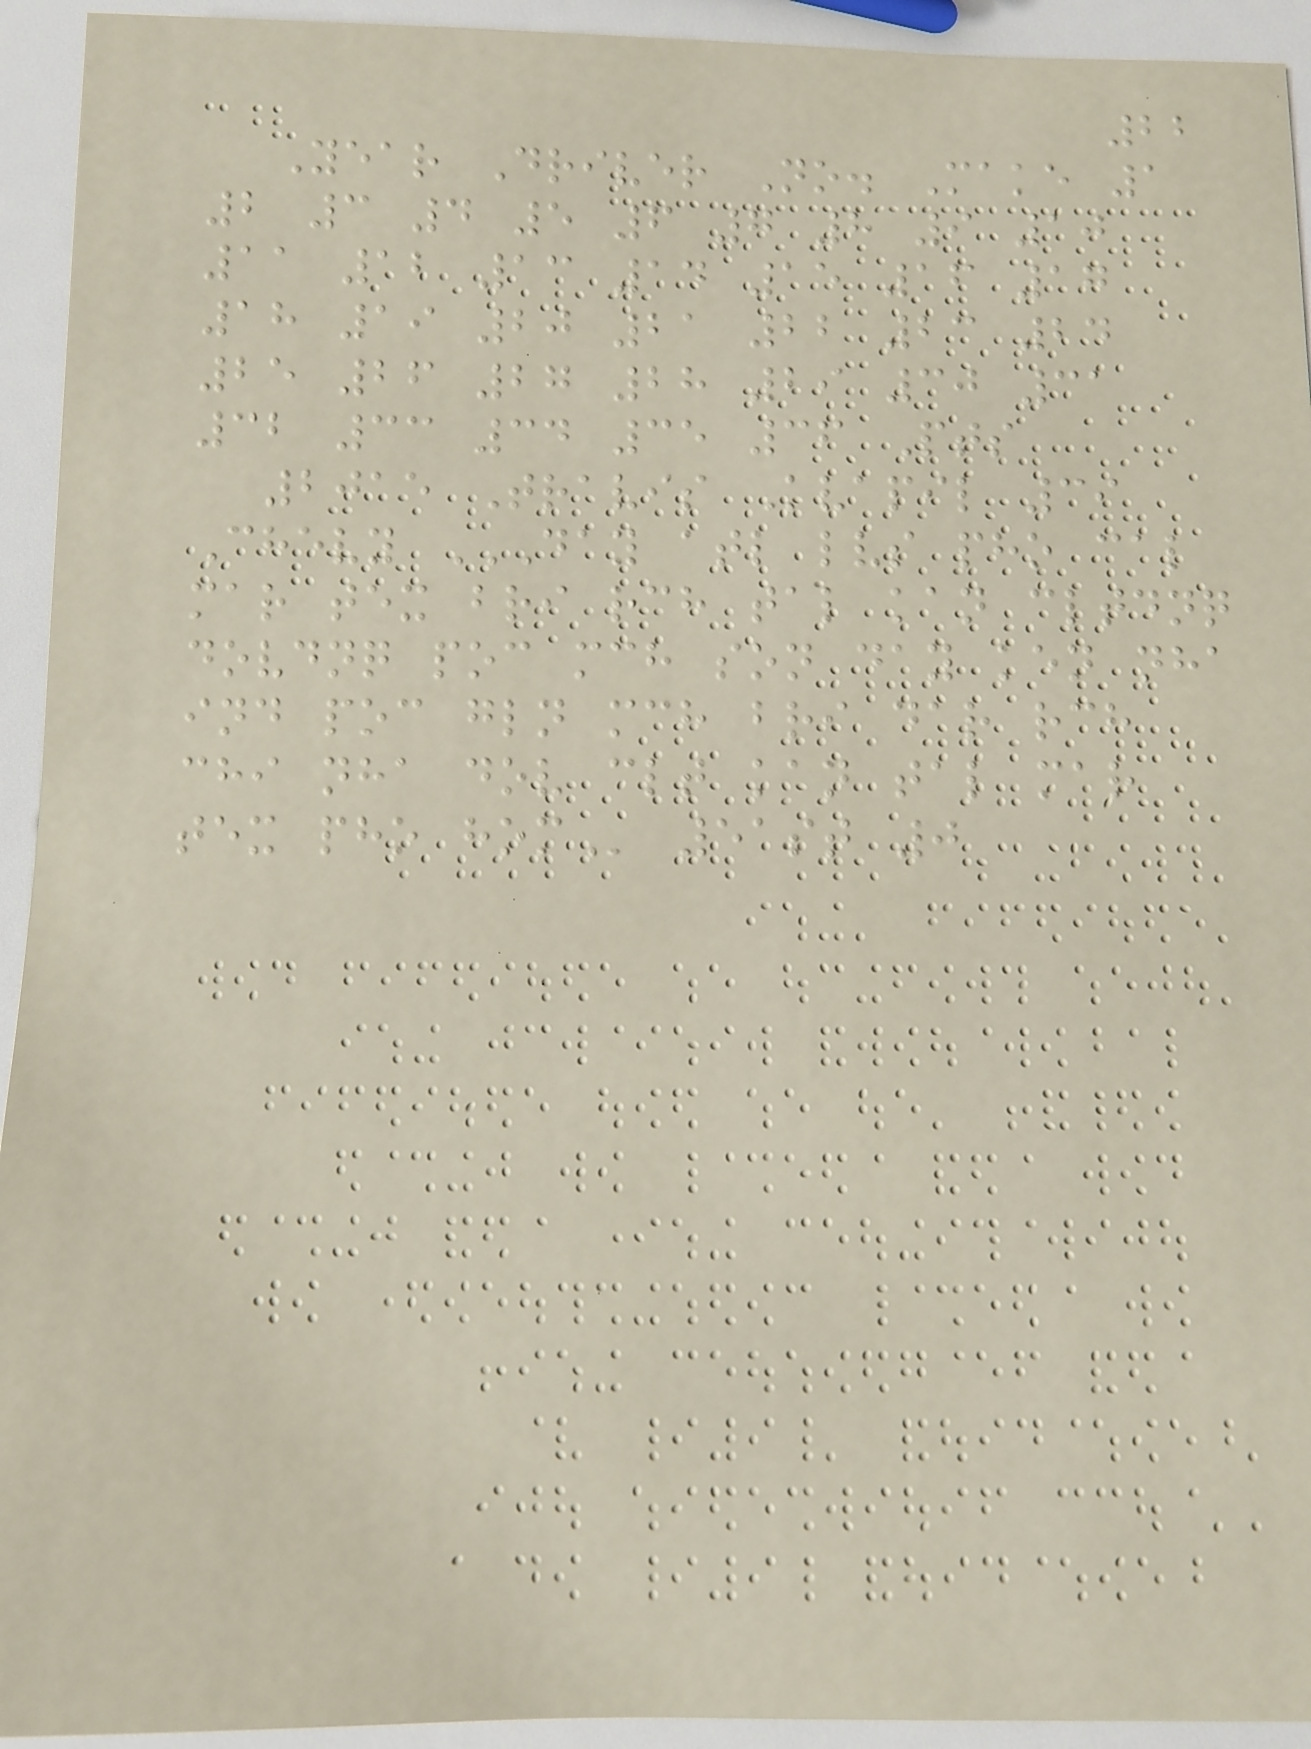22
Year Driver No. Make 1
2 3 4 5 6 7 8 9 10
11 12 13 14 15 16 17
18 19 20 21 22 23 24
25 26 27 28 29 30 31
32 33 34 35 36 Pts
2015 Travis Kvapil 39
Chevy DAY ATL LVS PHO CAL
MAR TEX BRI RCH TAL KAN CLTDNQ
DOVDNQ POC MCH SON DAY KEN NHA
IND POC GLN MCH BRI DAR RCH
CHI NHA DOV CLT KAN TAL MAR
TEX PHO HOM 51st 0
